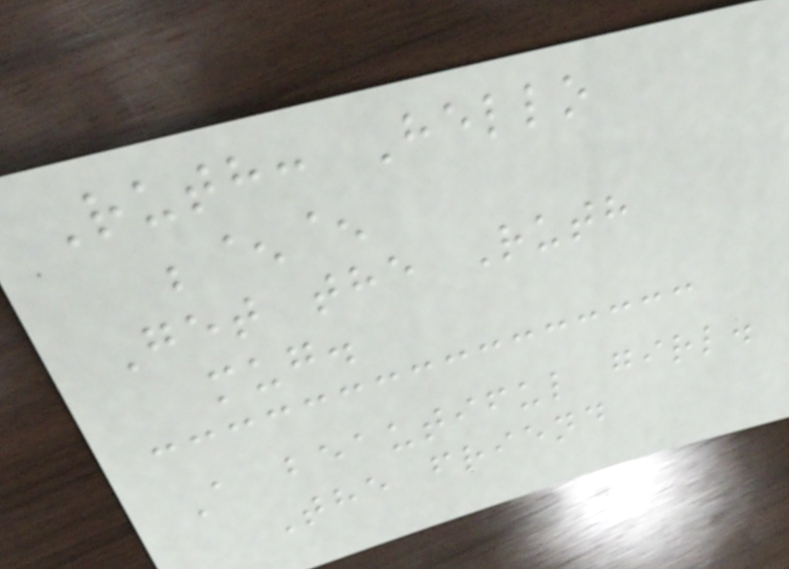Ruth: Hello
;^^
Get the Ruth
mug.
A beautiful girl.
The friend
